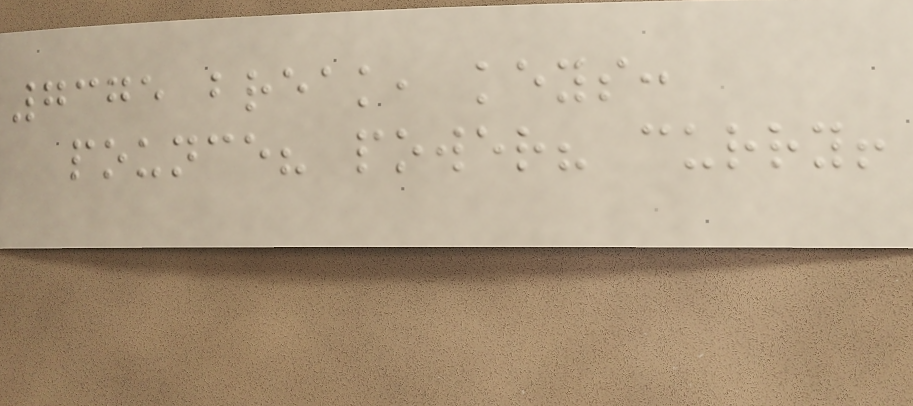7375 break, keys:
pounce? power? curry!
